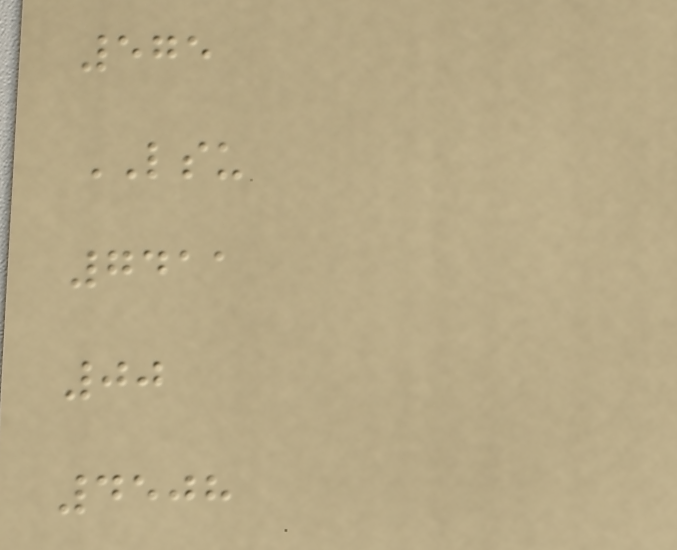575
LSU
7411
00
4508
